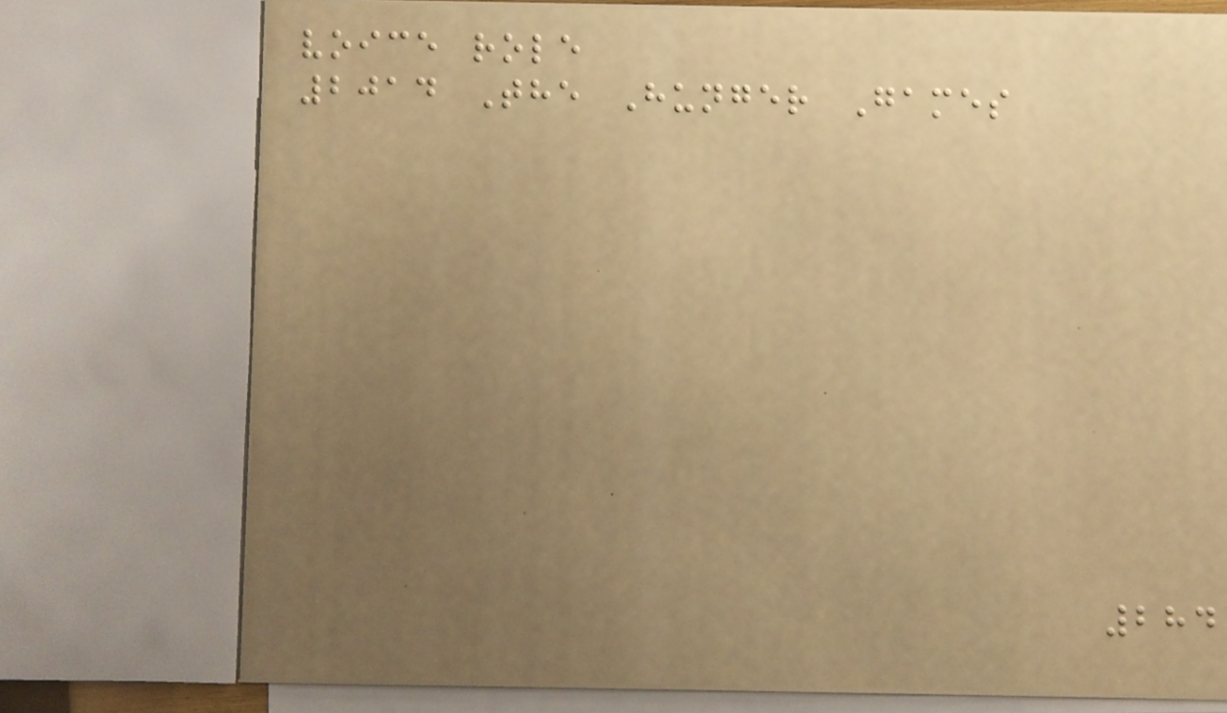voice role
2014 The Hunger Games
284
